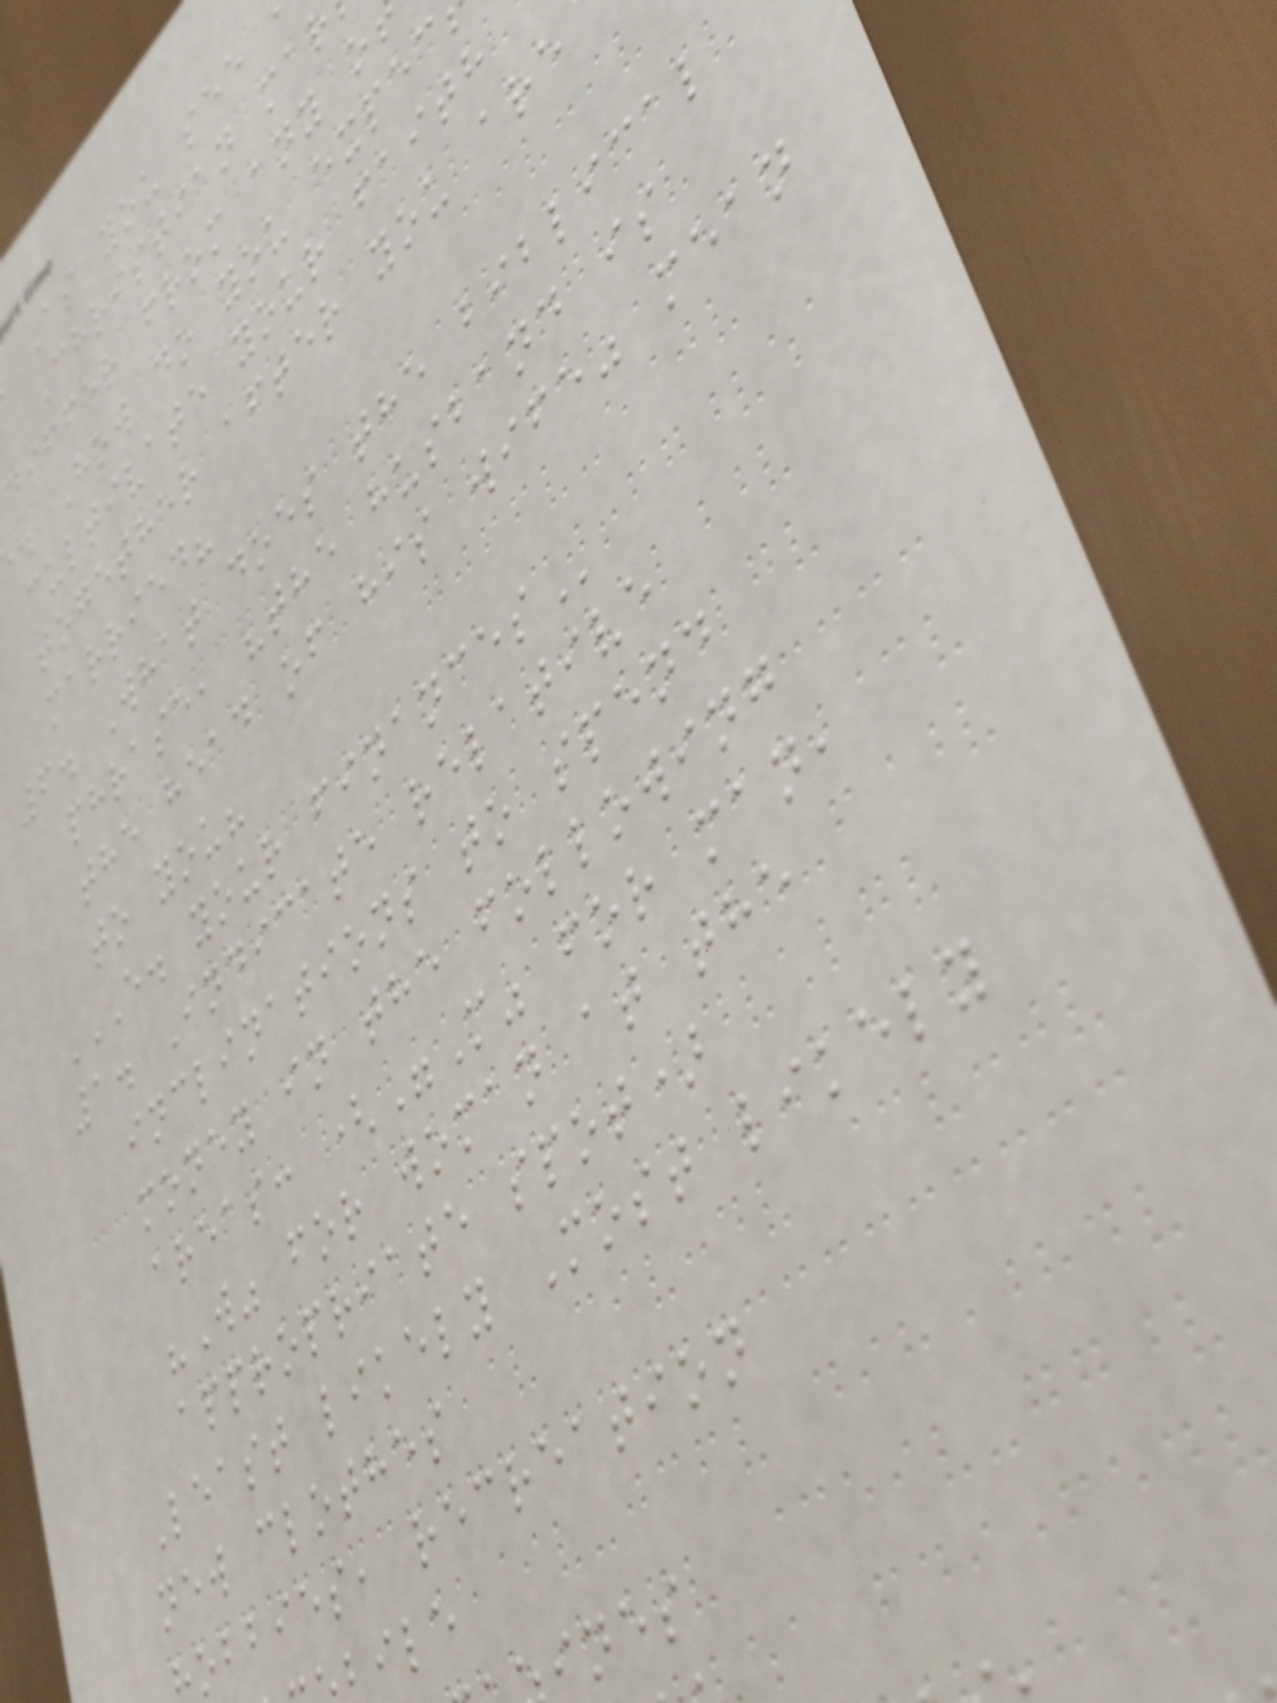As you see
Christian mar
differ from any o
. How do you expec
cultivate your faith
together after you are
married?
6. What does the biblical
phrase, "the husband is
the head of his wife" mean
to you?
E. YOUR FINANCES
1. Indicate relative
inclinations to spend
money in the following
areas: ("M" for man,
"W" for woman at the
appropriate spot)
Least likely Most likely
new clothes
obbies, recreation
ines
